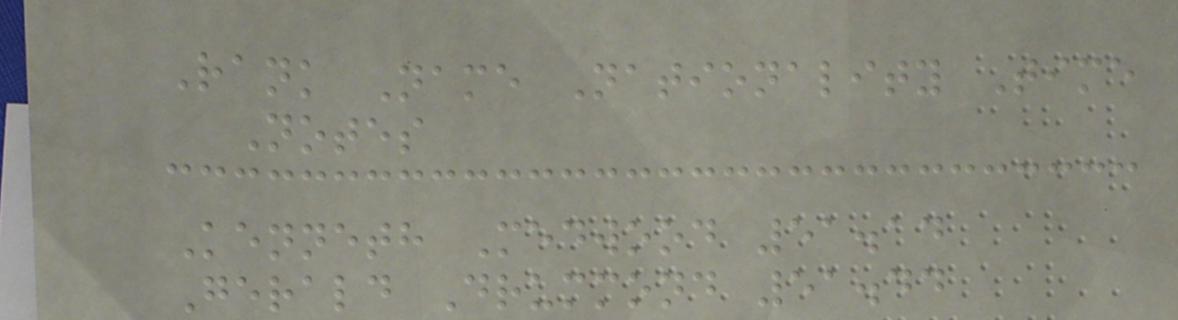Rank Name Nationality Time
Notes
Kenneth Medwood 51.14
Gerald Drummond 51.44
